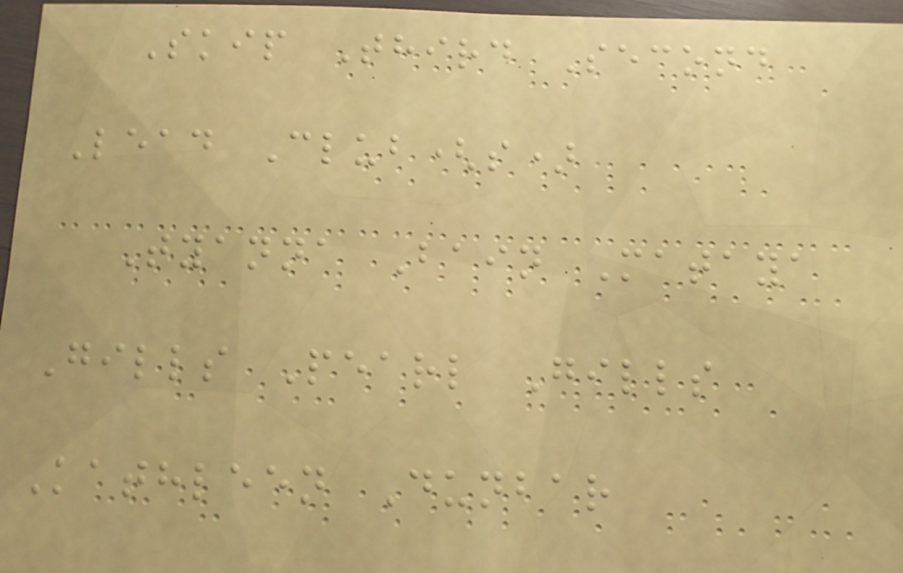Skip Third Second
Lead Club(s)
Tyanna Bain Mataya
Gills Pearl Gills
Kathleen Dunbar
